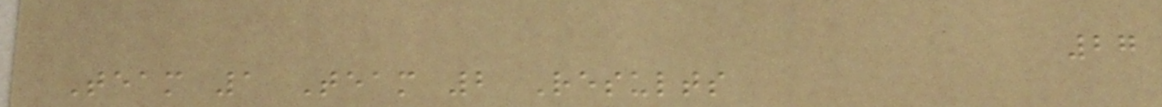27
Team 1 Team 2 Results
